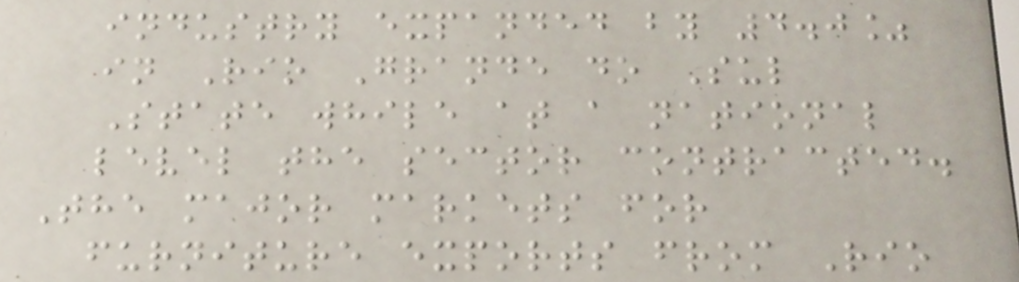industry expanded by 4.0%
in Rio Grande do Sul
State while at a national
level the sector contracted.
The major markets for
furniture exports from Rio
